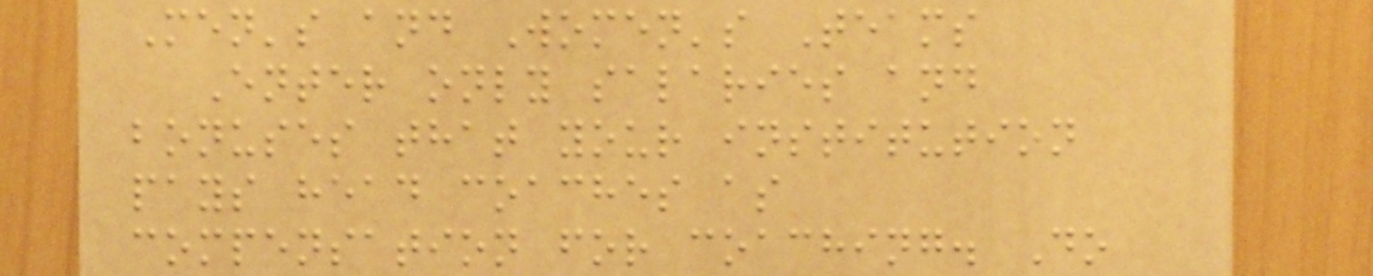Men's and Women's Teams
Enter only salaries and
bonuses that your institution
pays head coaches as
compensation for coaching. Do
